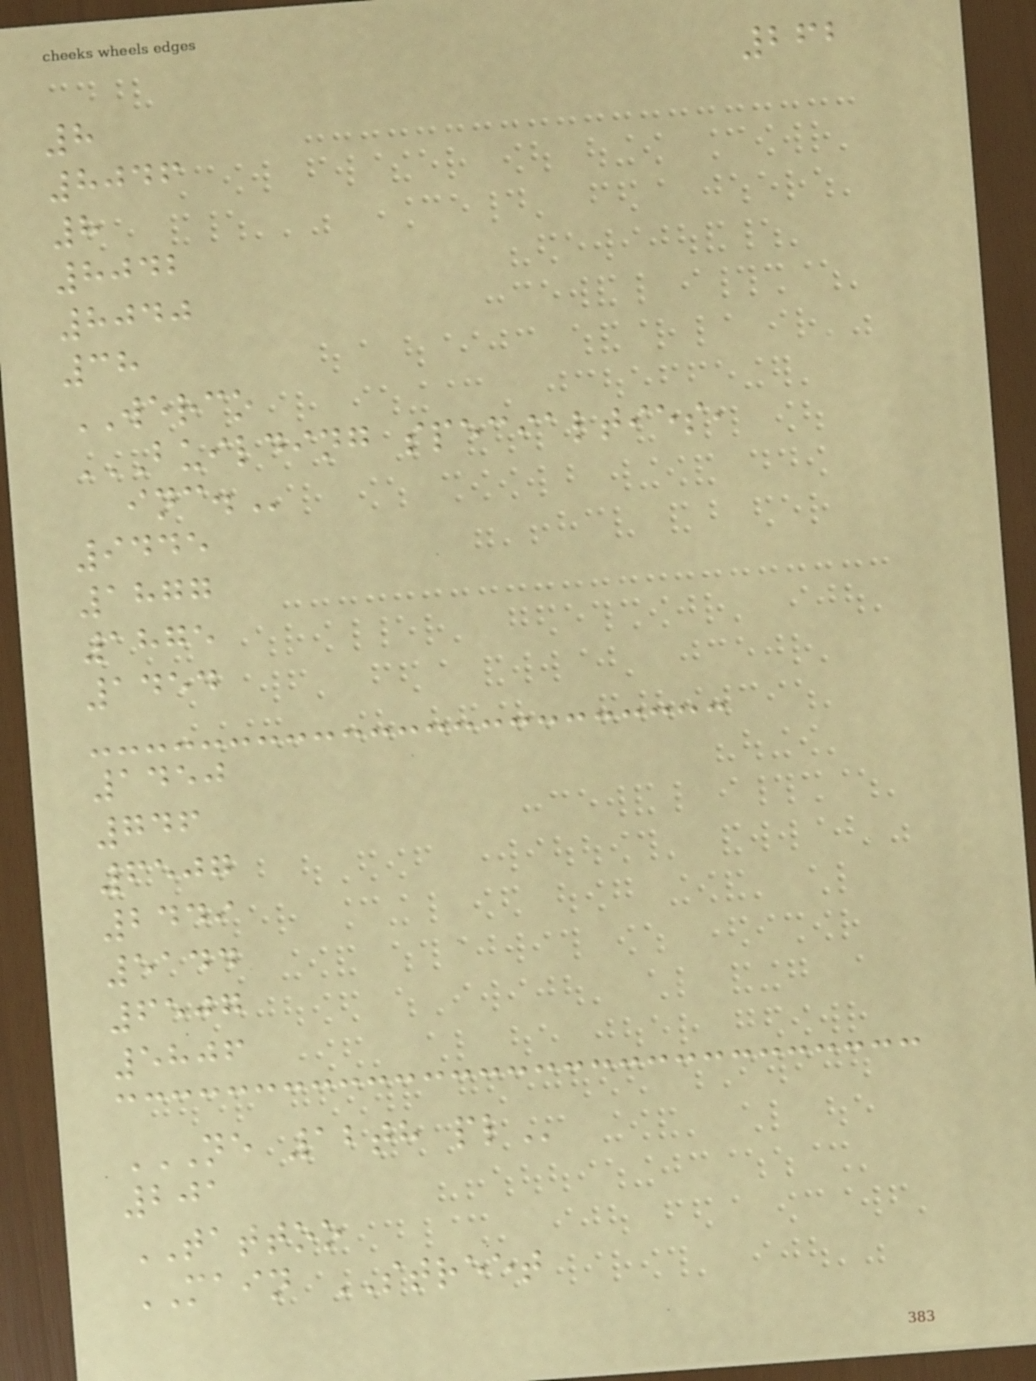262
8
8046
8
8042
8040
38
WERCO
BUILDING SPECIALTIES,
INC.
9445
1877
1875
1454
1450
746
6507
2449
5144
6507
5806
NE 12TH PL
201
TATTOO
MAIN STREET
